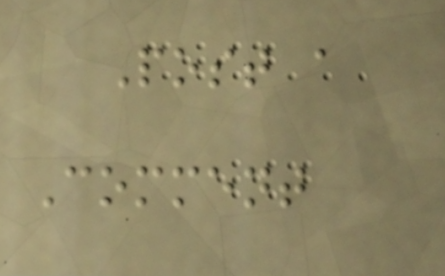Post a
Comment
